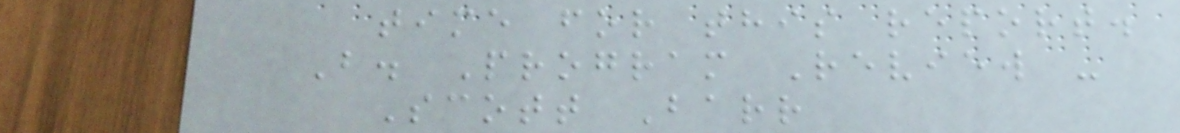time for this report.
B. Program Review -
Scott Barr
